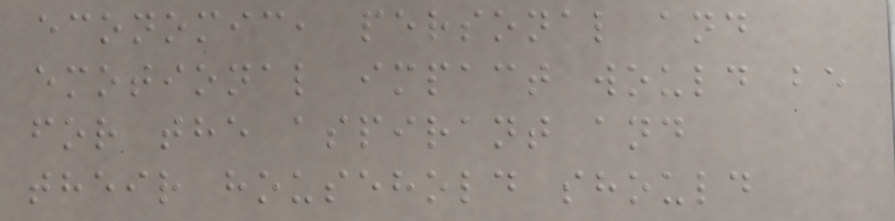economic, personal and
emotional impact would be
for the aspirant and
their household should
